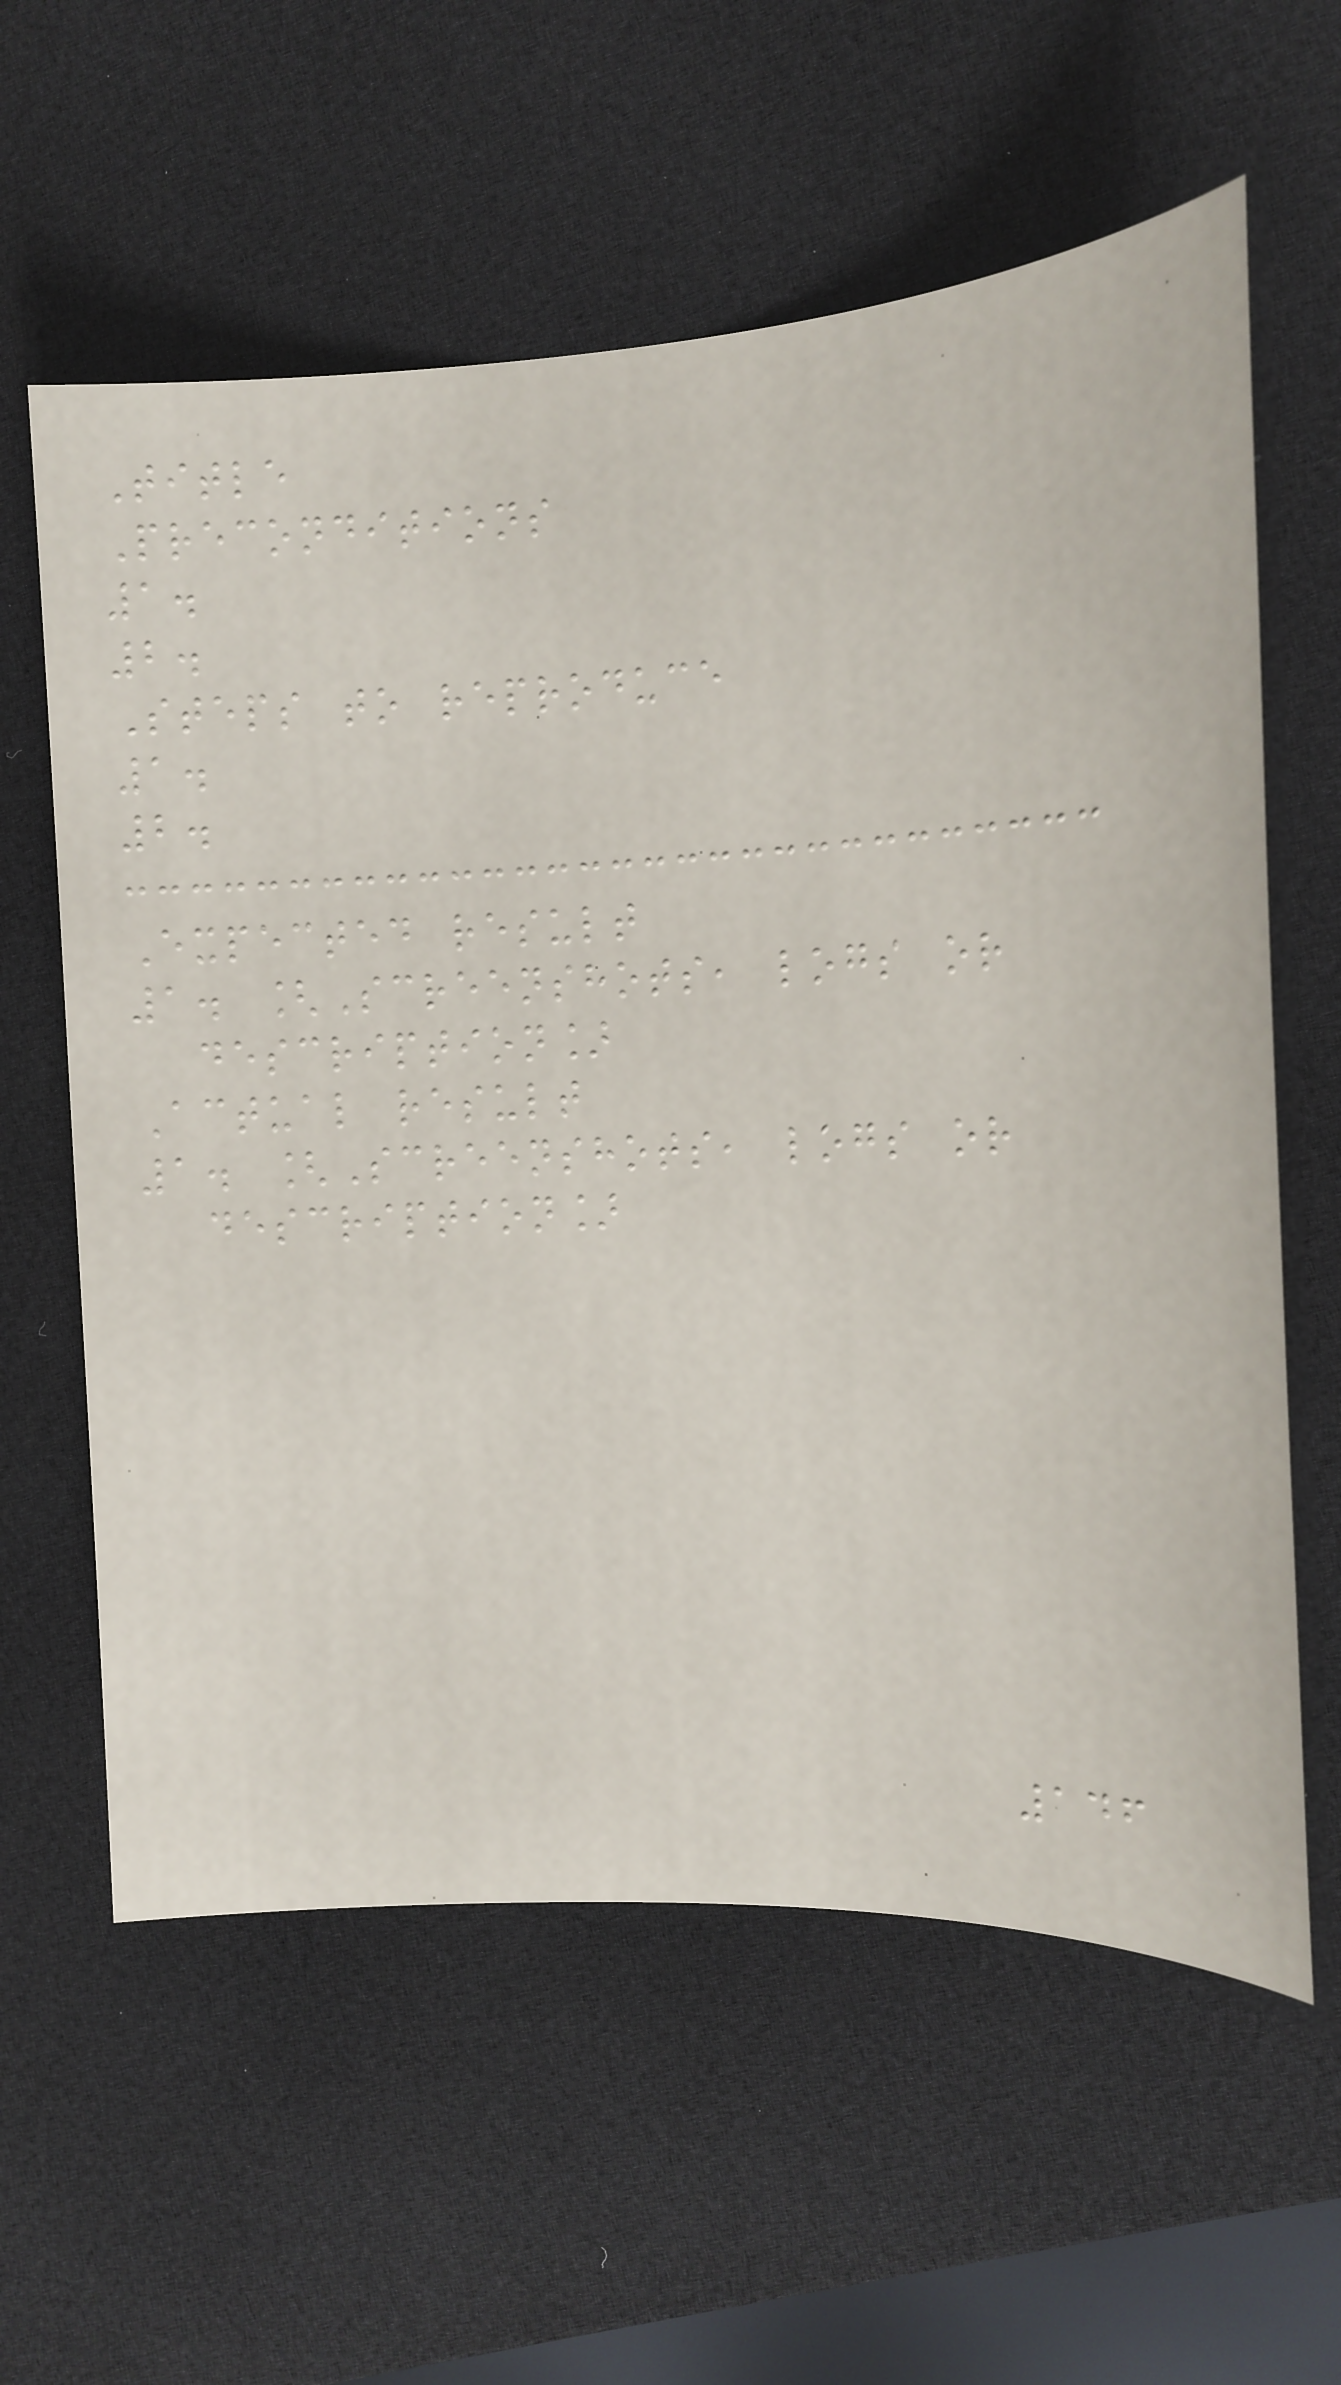Title
Preconditions
1.
2.
Steps to reproduce
1.
2.
Expected result
1. [Screenshots, logs or
description]
Actual result
1. [Screenshots, logs or
description]
146
